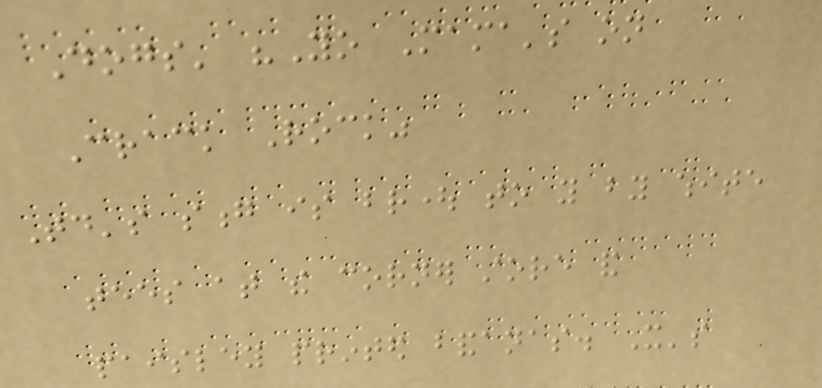Dogs' "Yo Mama's on
Crack Rock"
Today's song is brought to you by white
tees at the corner store and
paisley printed bandanas. It's
